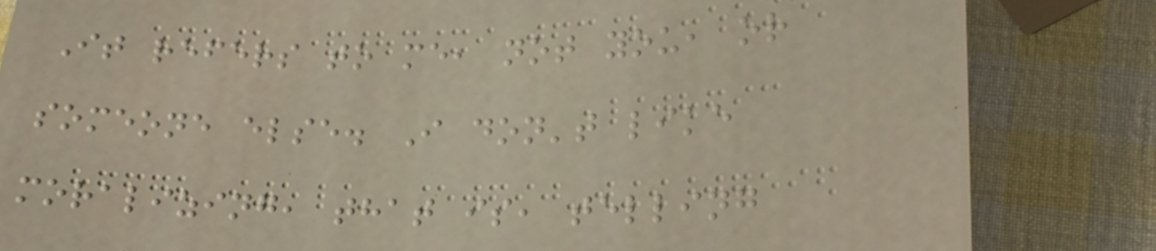It refers to me, not you, or
someone else. I don't like
moralizing, that is, telling
